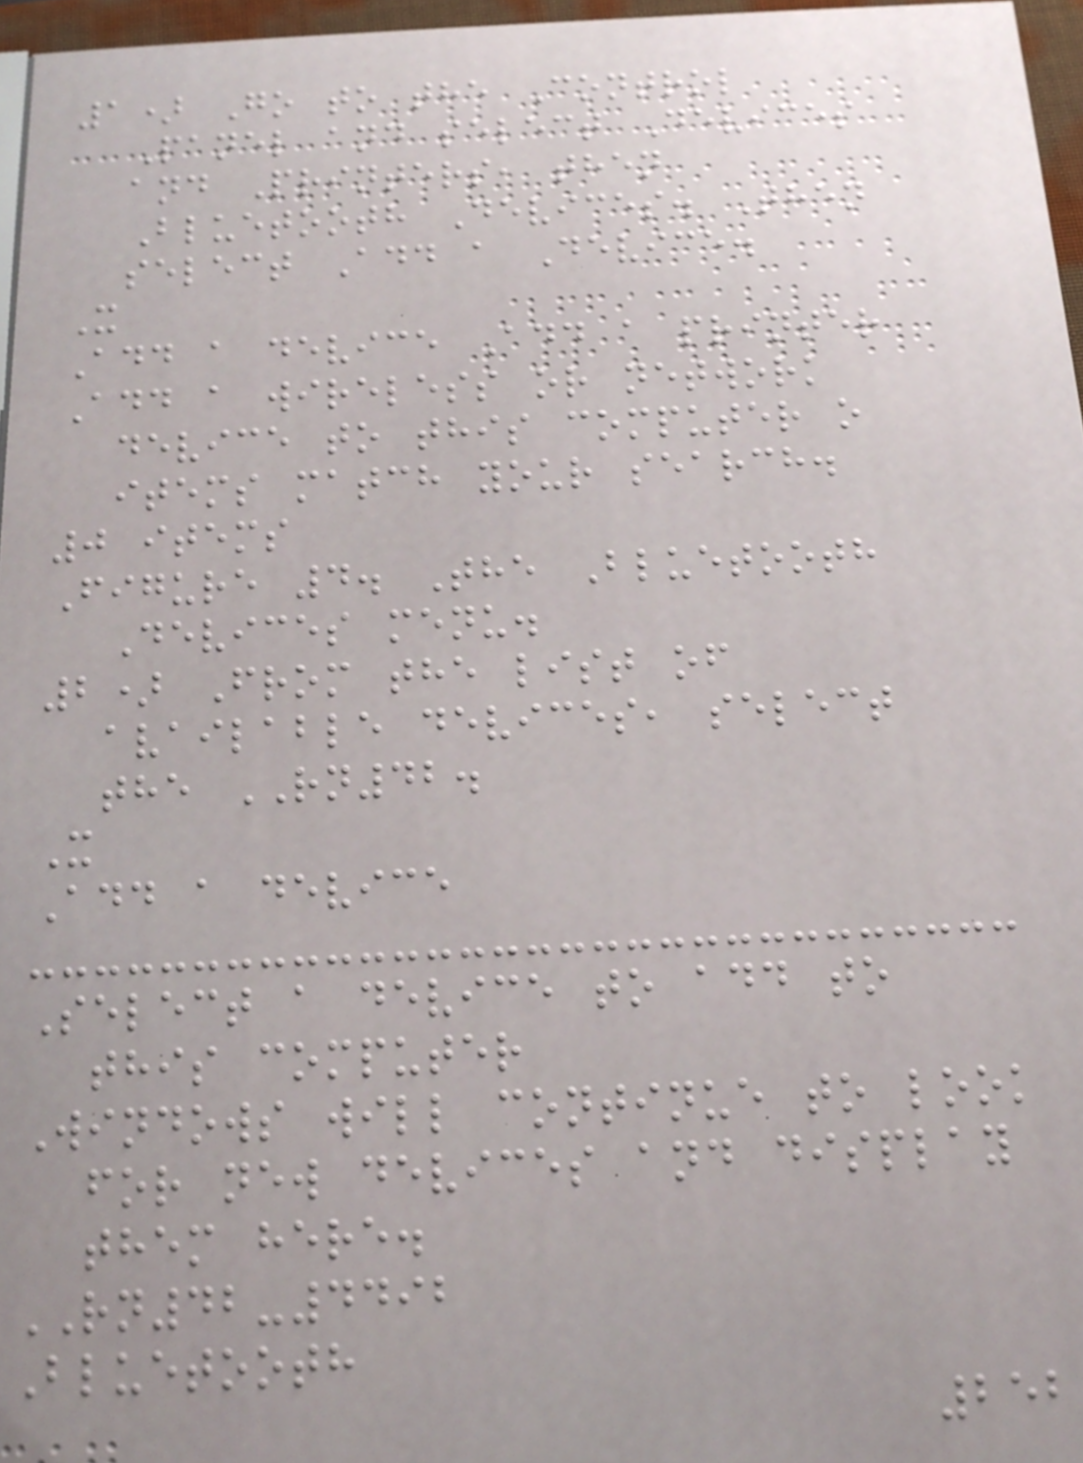1) Go to the Control
Panel and select Devices
and Printers, then
Bluetooth Devices. Then
select Add a Device.
X
Add a device Add a printer
Add a wireless or network
device to this computer o
items match your search.
0 items
Figure 4. The Bluetooth
Devices menu.
2) From the list of
available devices, select
the RN42.
X
Add a device
Select a device to add to
this computer
Windows will continue to look
for new devices and display
them here.
RN42-4492
Bluetooth
252
